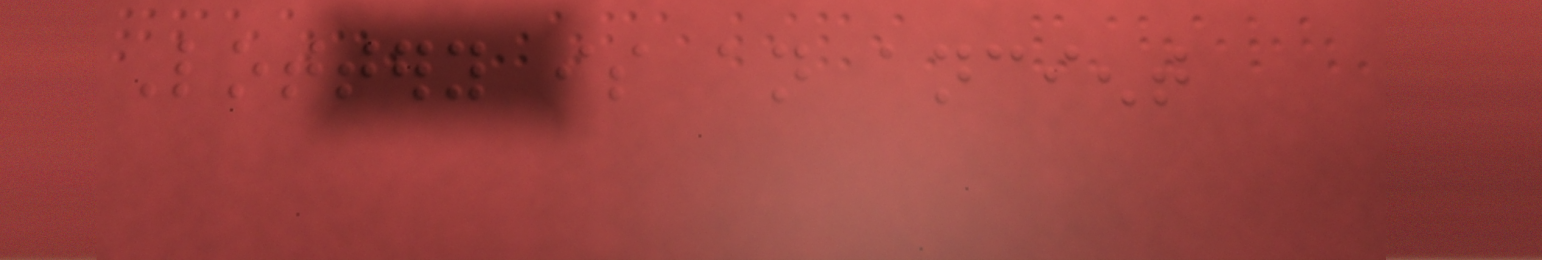Lottery is an ancient
